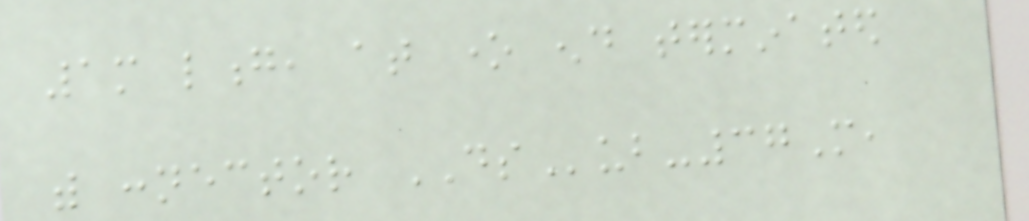1m long, at one end terminated
with connector DSub-37M,
